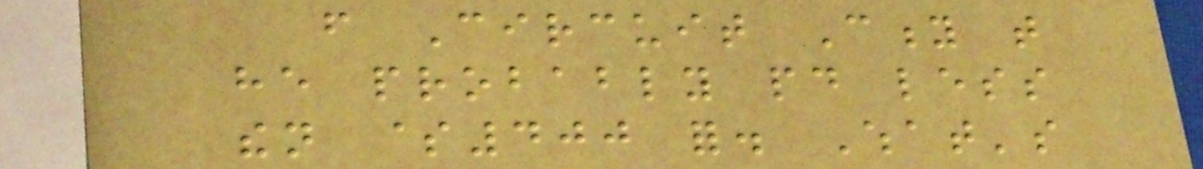from Circuit City that
he probably paid less
then $400 for. What's
